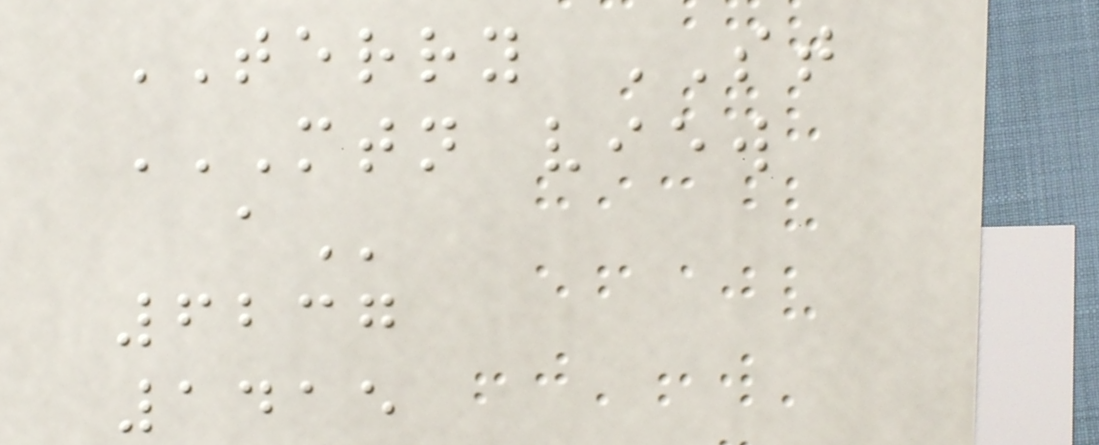TERRY ST
MTN VIEW
A
6237
1415
